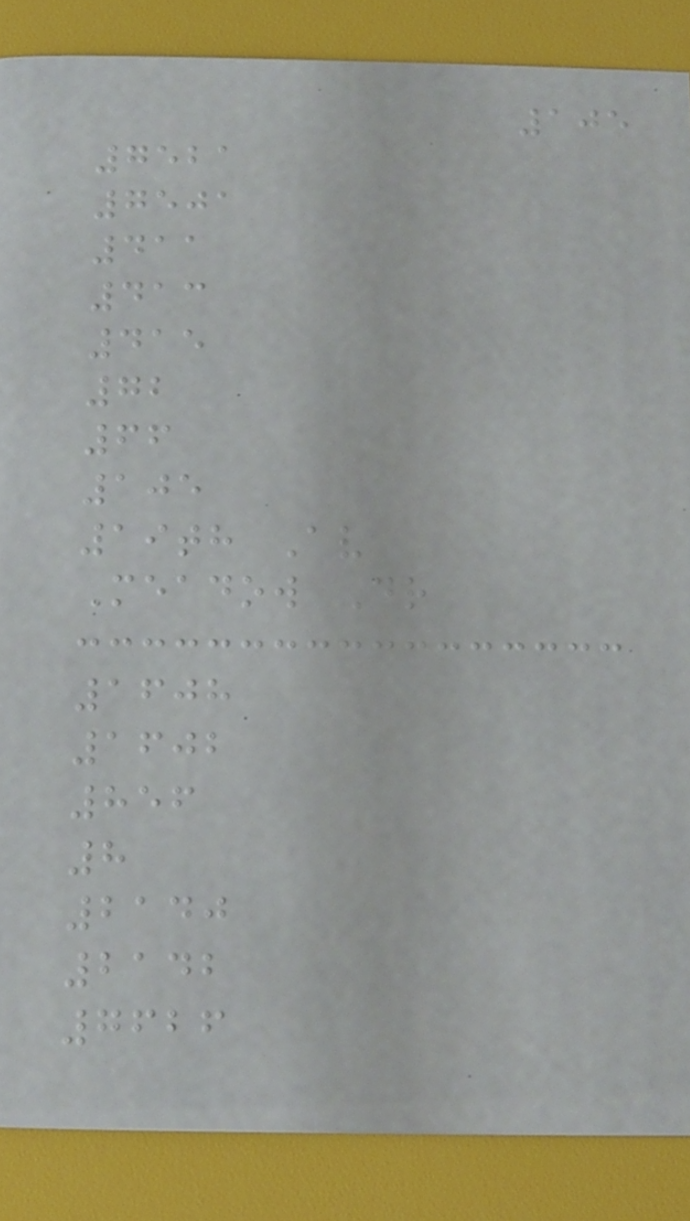105
7521
7501
411
413
415
72
66
105
19th Av
Meadow Dr
1608
1602
856
8
2140
2142
7626
